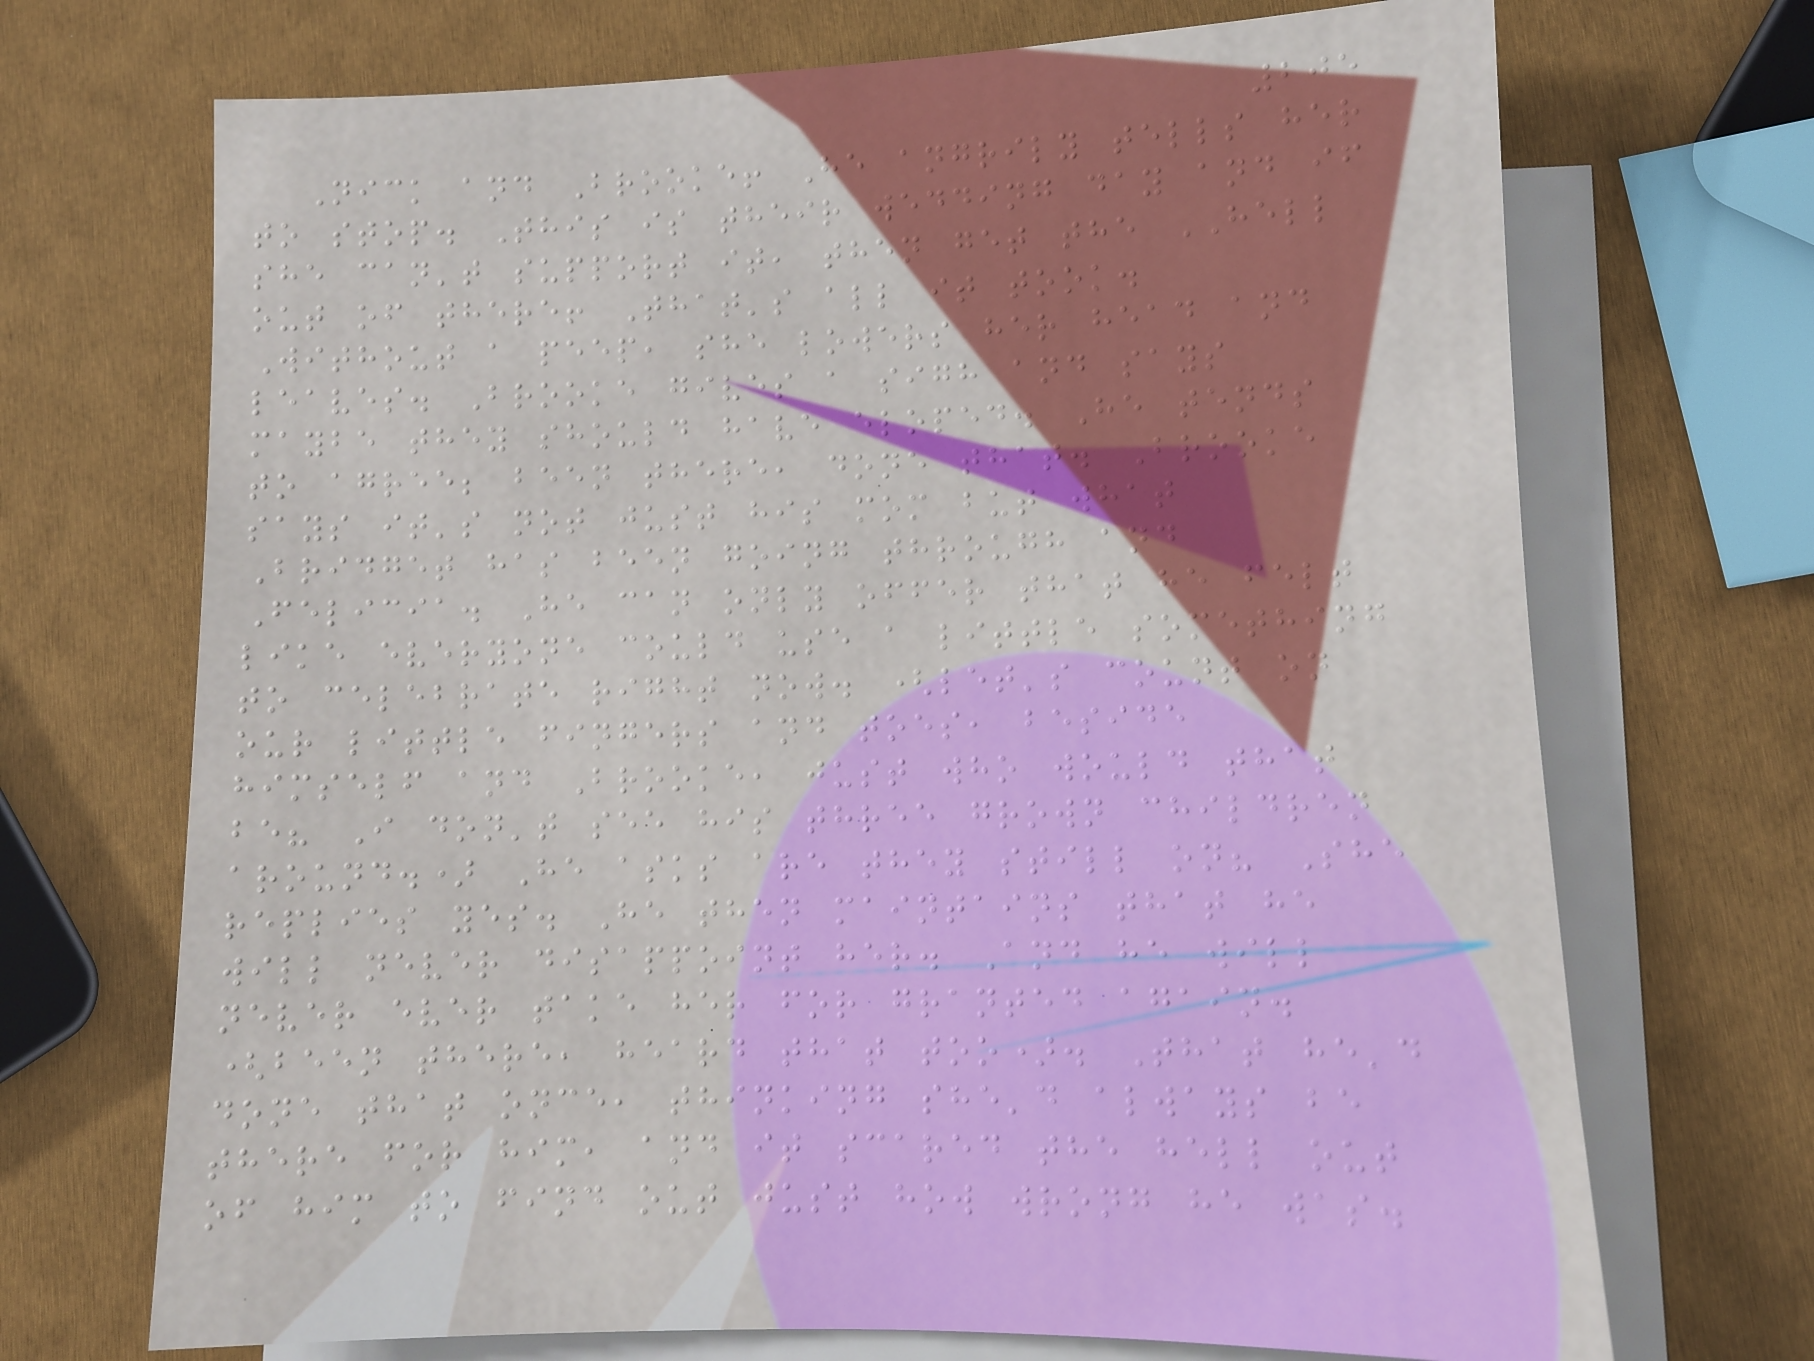205
Nick and Brooke! He angrily tells her
to stop. This is their wedding day and if
she can't support it, then get the HELL
out of there! That's all it took.
Without a peep, she lowers her head and
leaves. Brooke gives a sigh and says
maybe they should have eloped. He tends
to agree; been there, done that. Brooke
says it's not just his mom but what
Bridget has been going through and
Felicia. He can only offer that he felt
like everyone could use a little something
to celebrate right now. (let's count on
our little fingers and toes, beside
himself and Brooke, just who would that
be? I don't see his three grown children
around.) He asks are they still on? She
replies yes. He then maintains that he
will never disappoint her. And he will
never ever take her for granted again.
(been there, heard that too). That he'd
done that once, thinking she'd always be
there for him, and it scared the hell out
of him to find out just how wrong he was.
